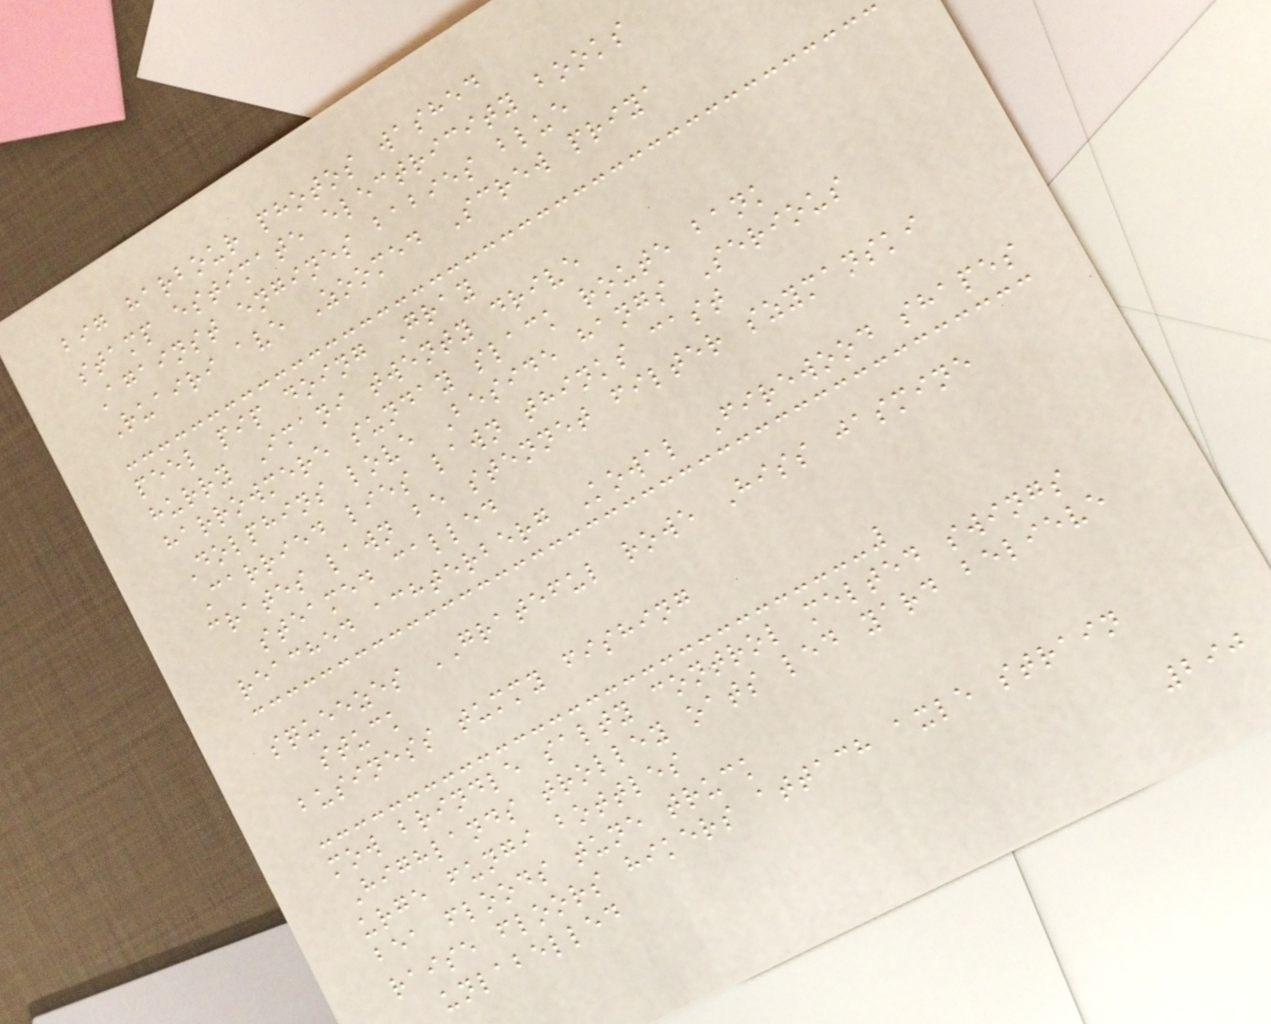big harbour photos washed
stamp estimate electricity books
Against engines babies blue
Ruairi ave Zoomed Screw priya
peel pip doing Gray
hurry Imani twenty drive
harrowmere sunday slack route bank
Dolphins love Beside hangs Serious
Carried lies lawn thinks cast
crates lawn be stennet filter szymanski
steamed called
reached achterberg Kowal Firewood shapes
squeezes GRATEFUL rowe Hiss jasmine
stuck
business tummy fishing
mow brindle salty control melted swings
Highlands trolley oats led yard believe
urge fungi bottles
bea floods tune truck
raise floors hikers attach axle strain
unlabelled
290
